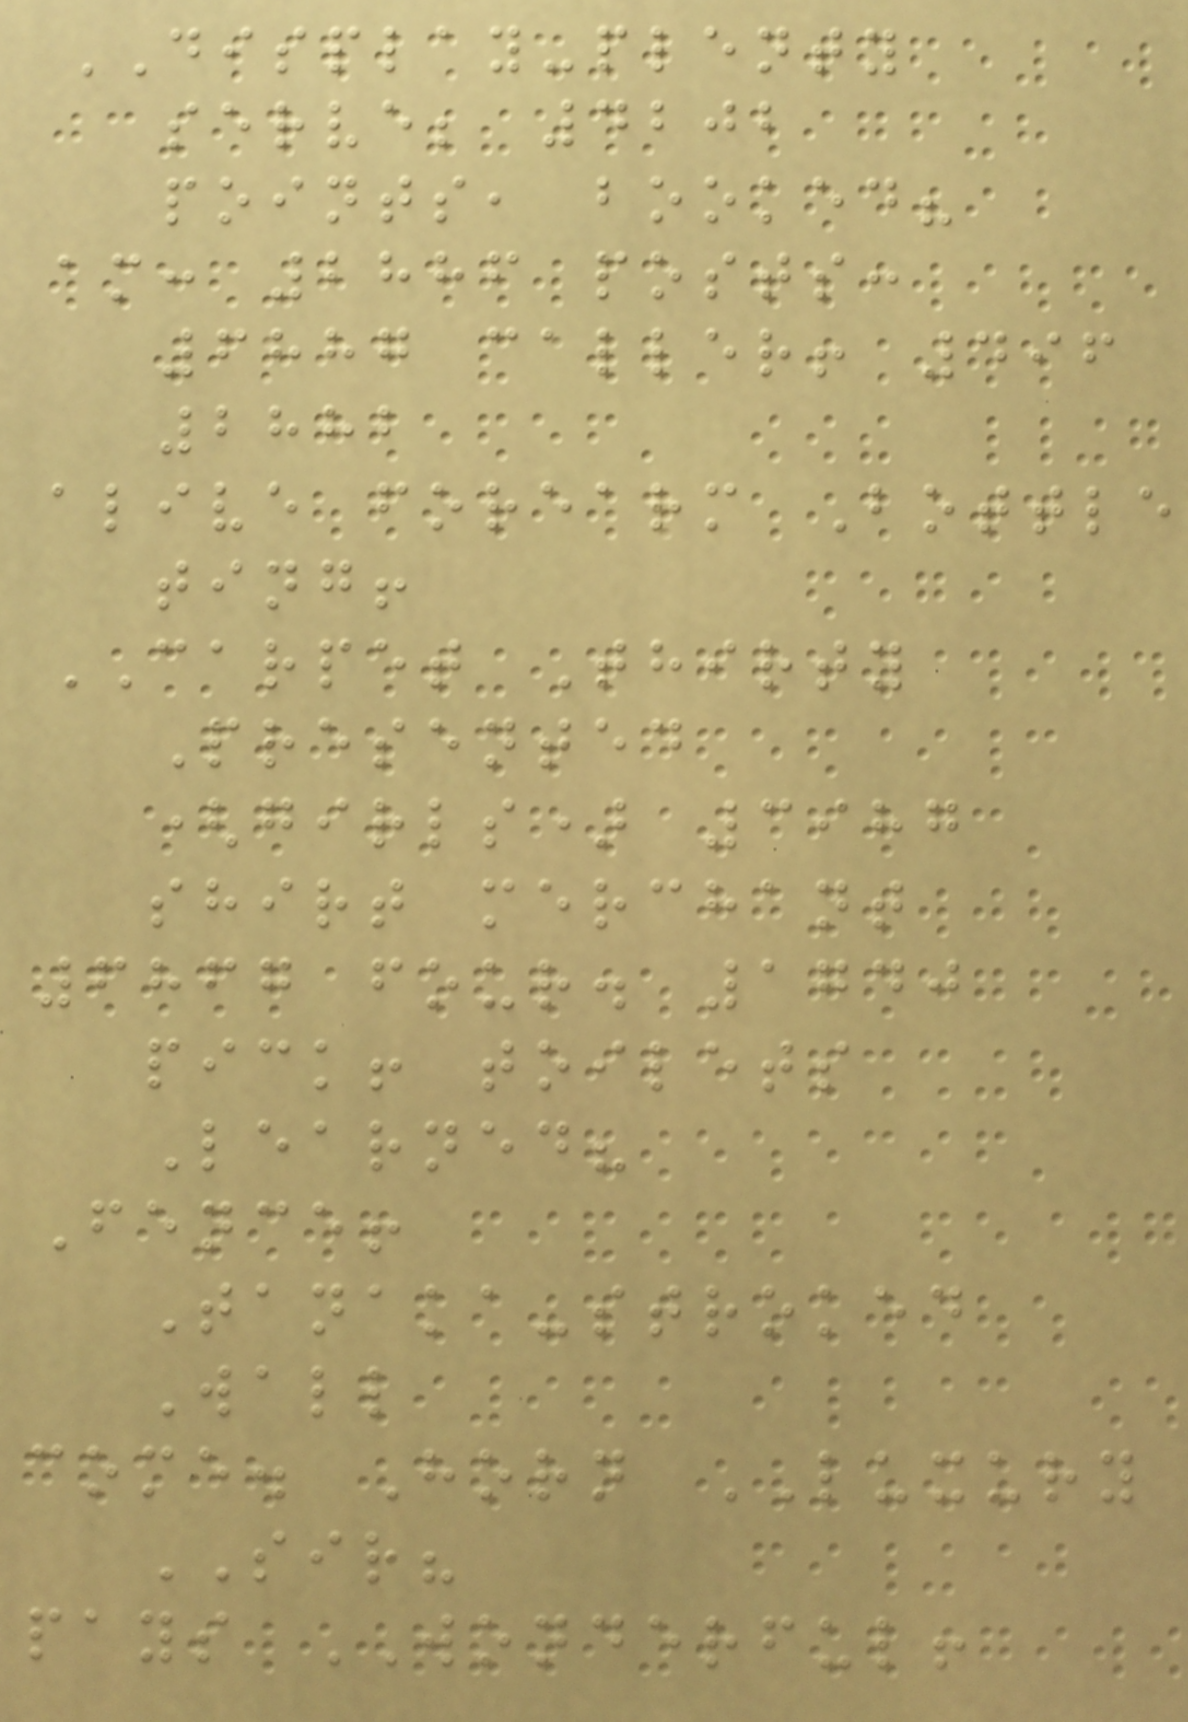DISPLAY-plenty
serve; 4202
points, booked?
am: 2886 posts:
6887 caller! 496
2882
alive forearm Bottle
ting!
CARPET Thirty
Presented
(girls) 3987
shirt merchant
6867 four. 1740
pick! toilets
Learned?
Fence!
Tanaka-stroked
Wall
come. Horn LUXURY
SIR?
pays WONDERFUL!
